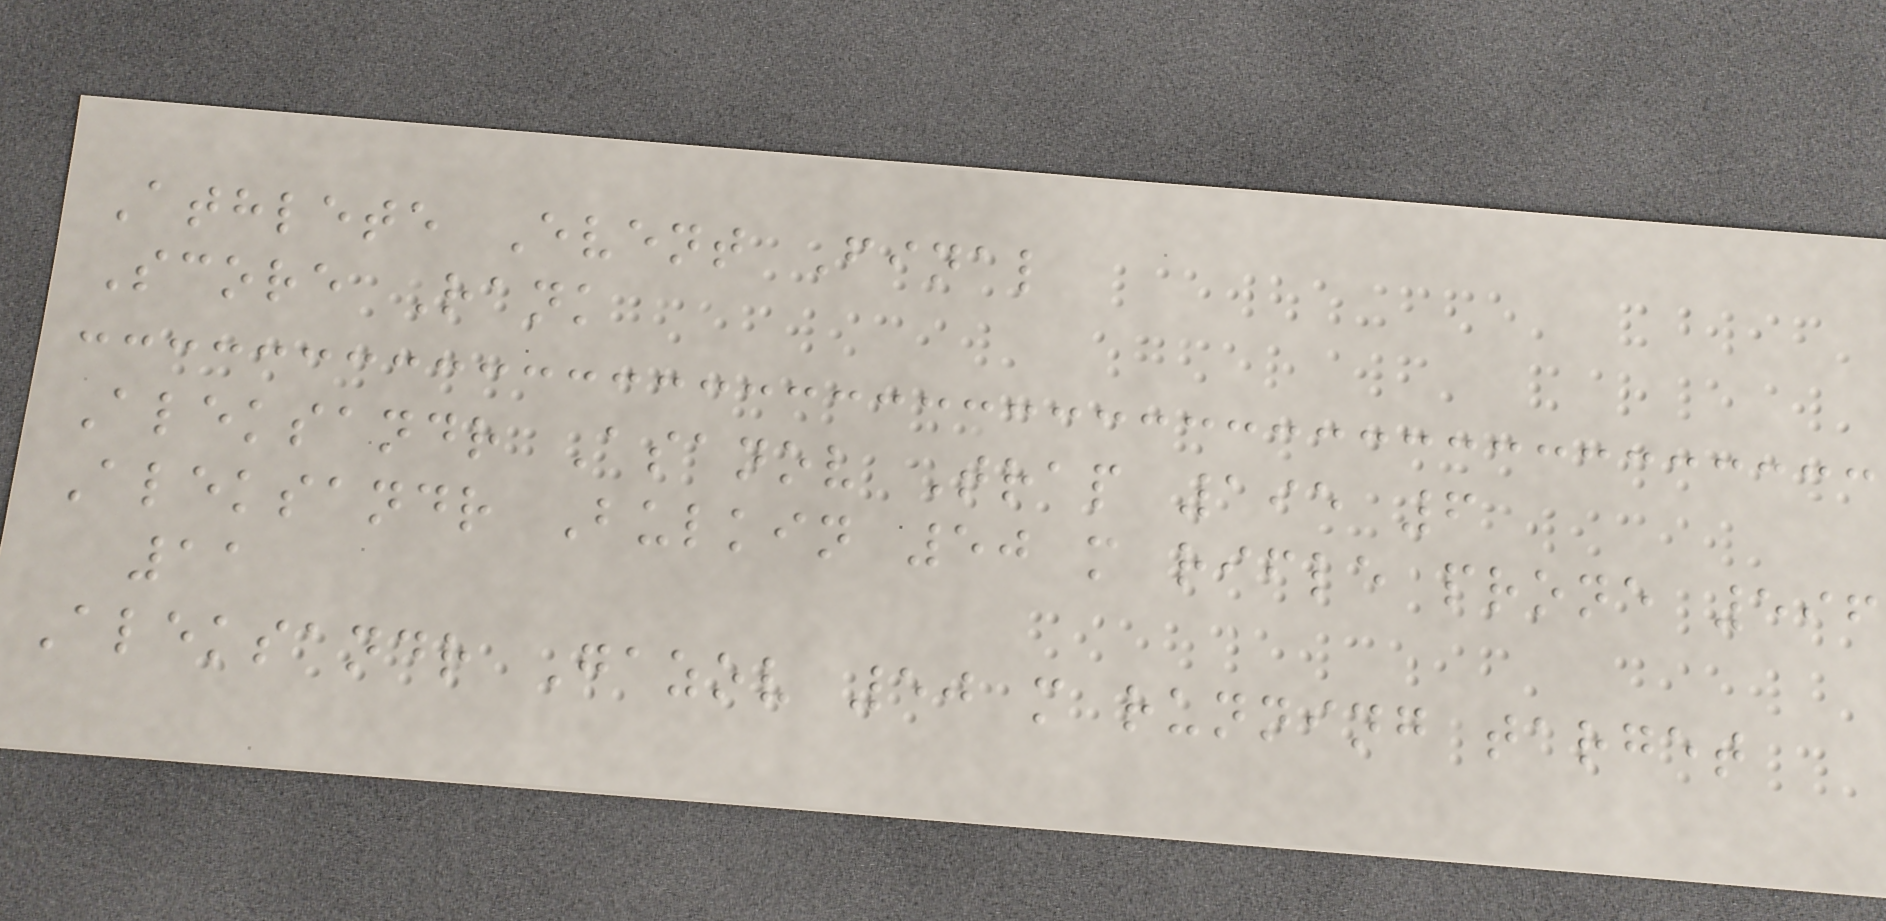Athlete Event Final
Score Rank
Aleksandr Asanov Trap 195 6
Aleksandr Bulkin 50 m rifle prone 596
11
Aleksandr Gazov 50 m running target
